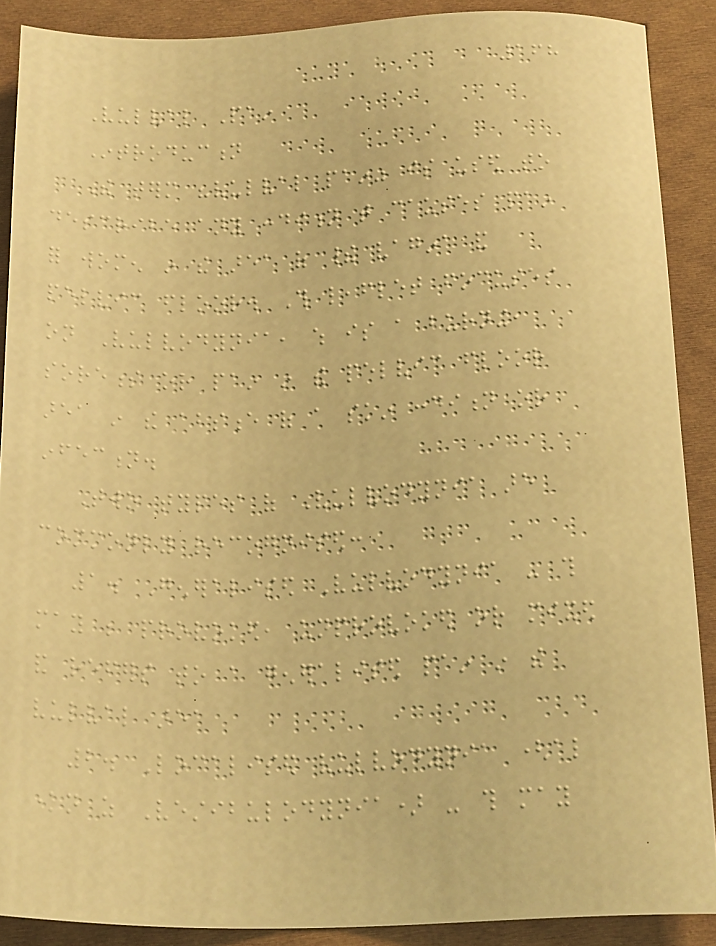168
Vulval Pain
Introduction
The term "vulval pain" is used to
describe any condition that causes pain
for women in the area of their vagina and
pelvic floor. This leaflet focuses
on Vulvodynia, which is a burning,
soreness or pain in the pelvic floor
area in the absence of a skin condition or
infection.
Two types of Vulvodynia are
commonly recognised:
1. Generalised Vulvodynia - this
may be provoked, unprovoked or mixed
and refers to a generalised pain in the
vulval area
2. Localised vulvodynia (also
known as Vestibulodynia) - this may
